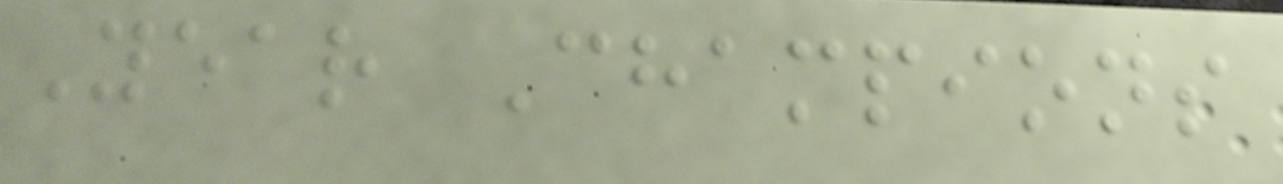Year Champions
